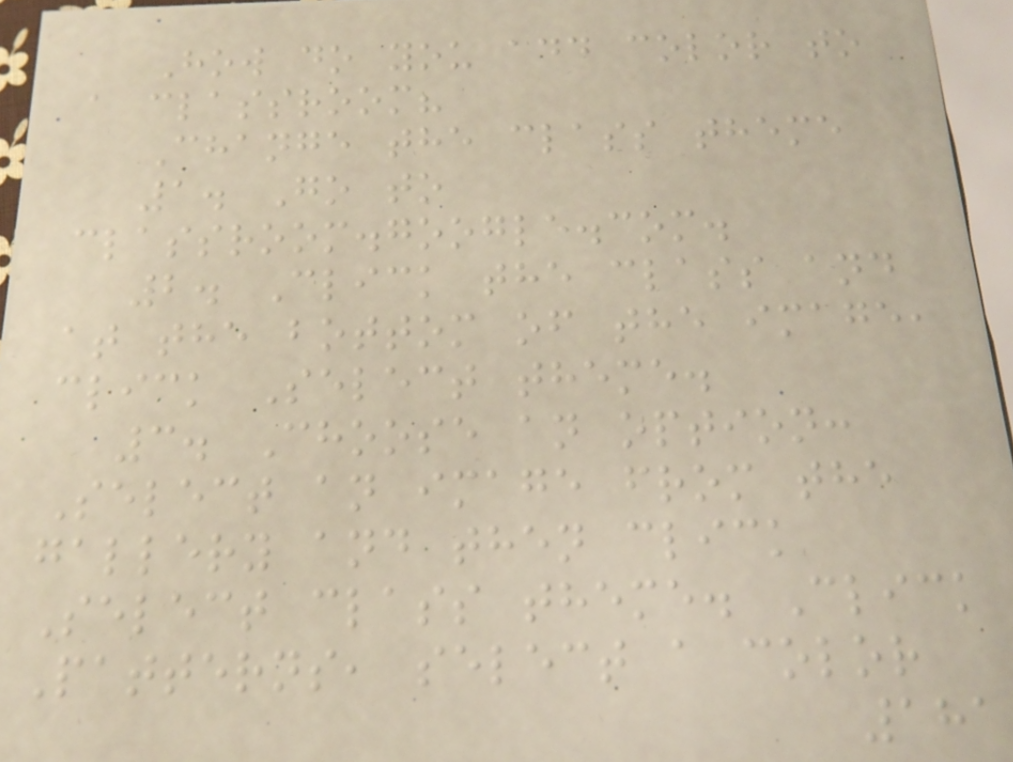How do you add color to
a classroom?
Change the class theme
1. Go to
classroom.google.com.
2. Click the class and
at the bottom of the image,
click Select theme.
3. Choose an option:
Select an image from the
gallery and then click
Select class theme. Click
Patterns, select a color
181
